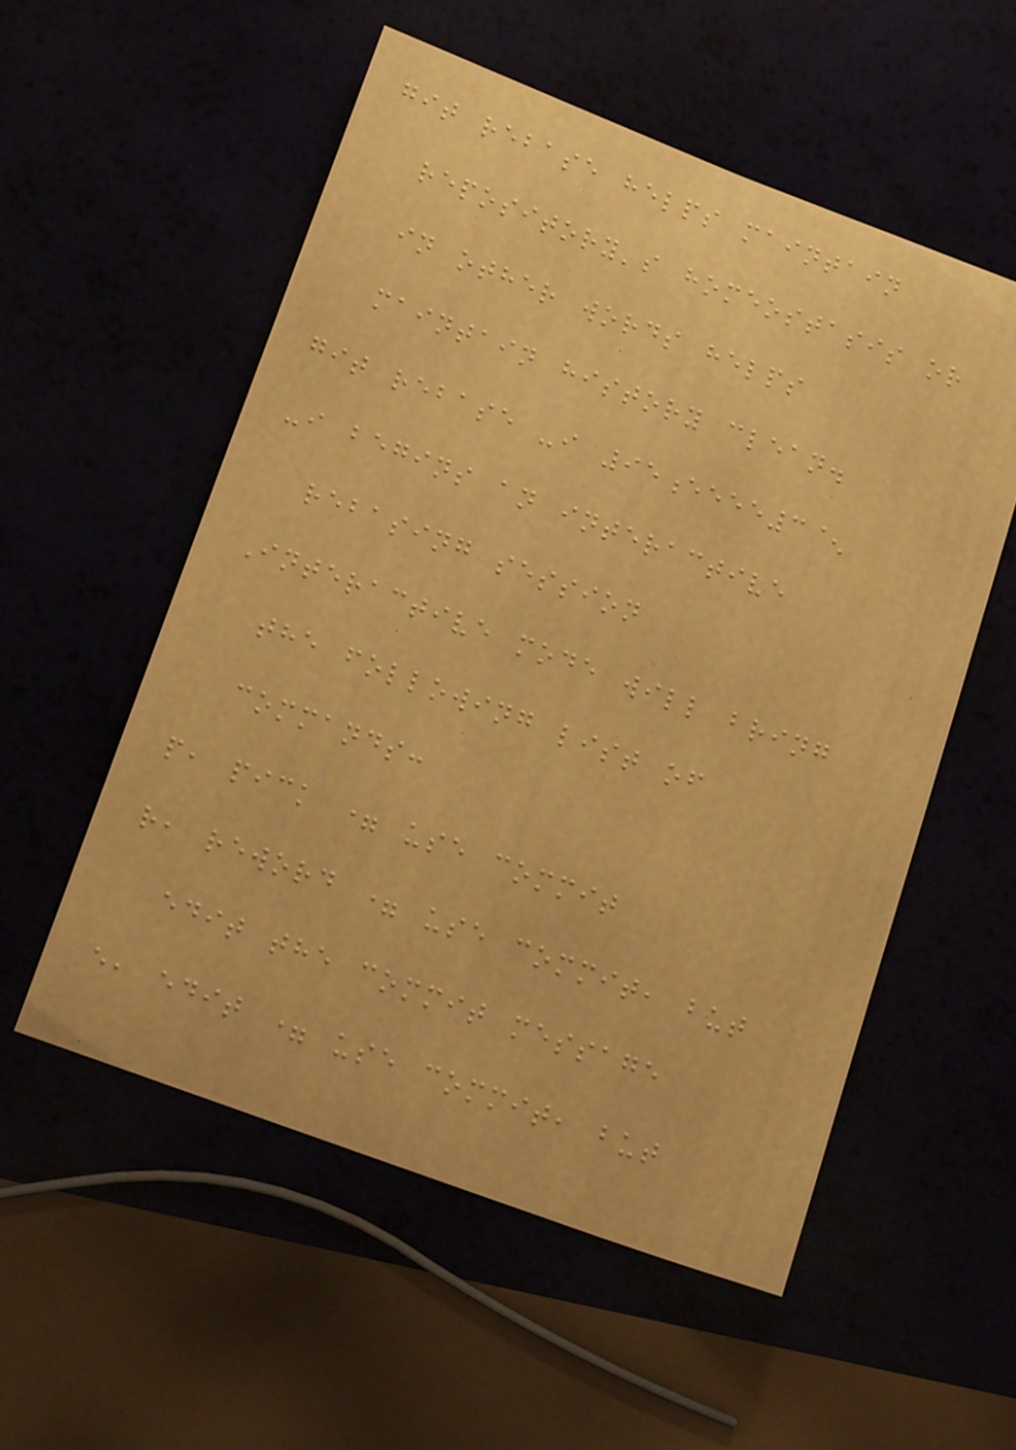git rebase helps maintain
repository's homeostasis or
in other words helps
maintain history clean.
git rebase -i 95eeee3^
-i begins an interactive
rebasing session
Interactive mode will bring
the following list of
commands:
p, pick = use commit
r, reword = use commit, but
edit the commit message
e, edit = use commit, but
